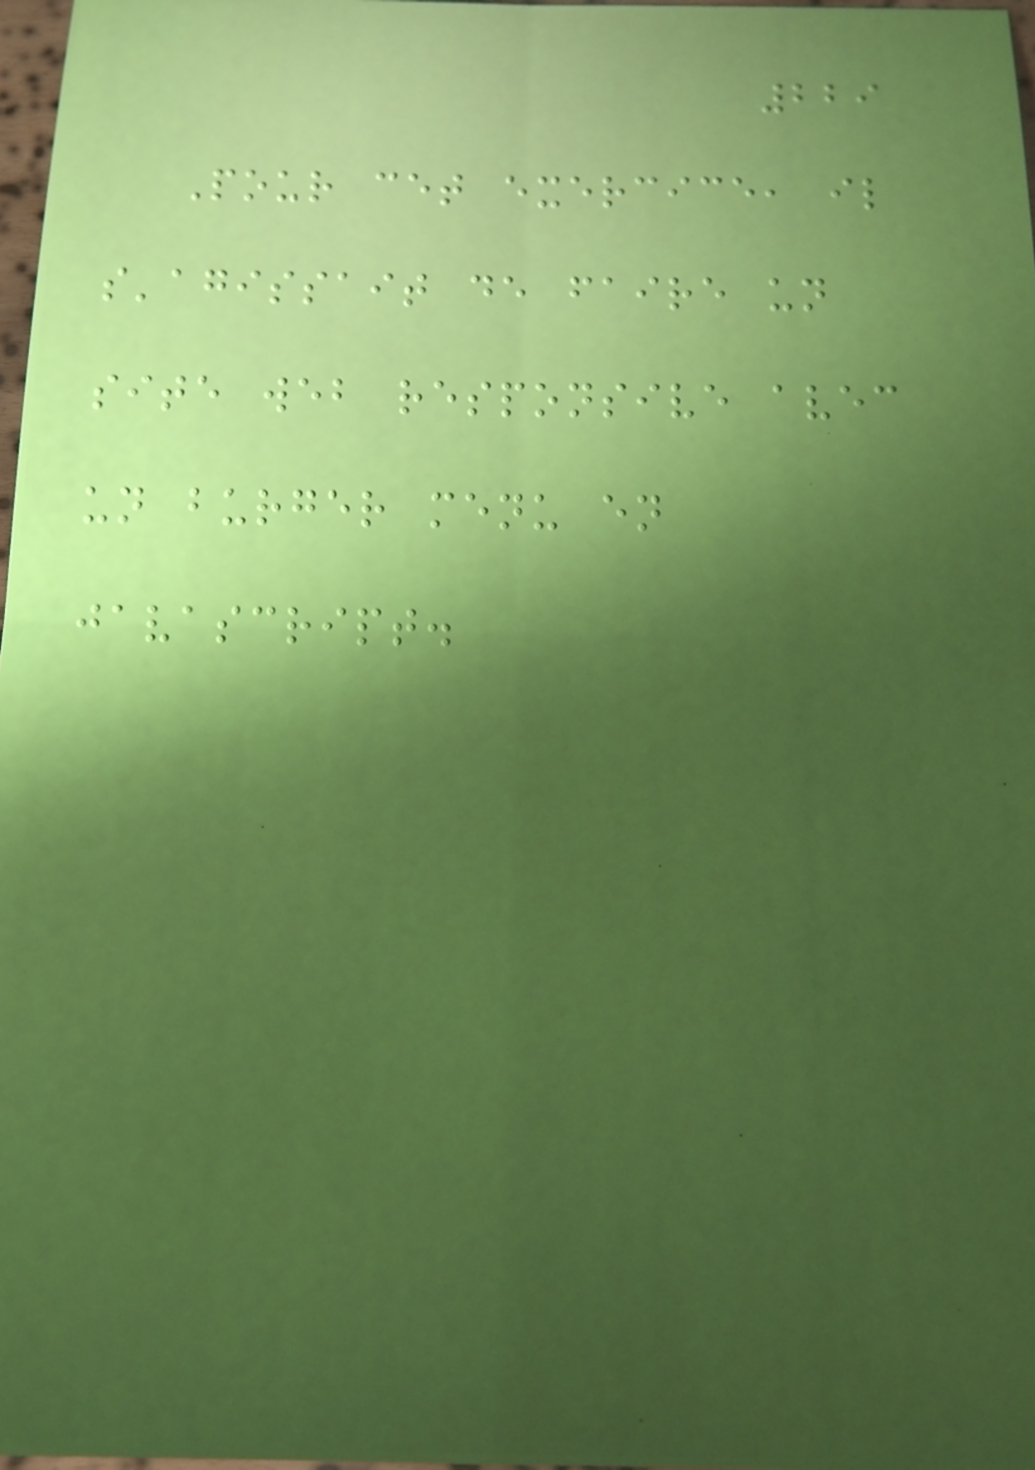229
Pour cet exercice, il
s'agissait de faire un
site web responsive avec
un burger menu en
javascript.
